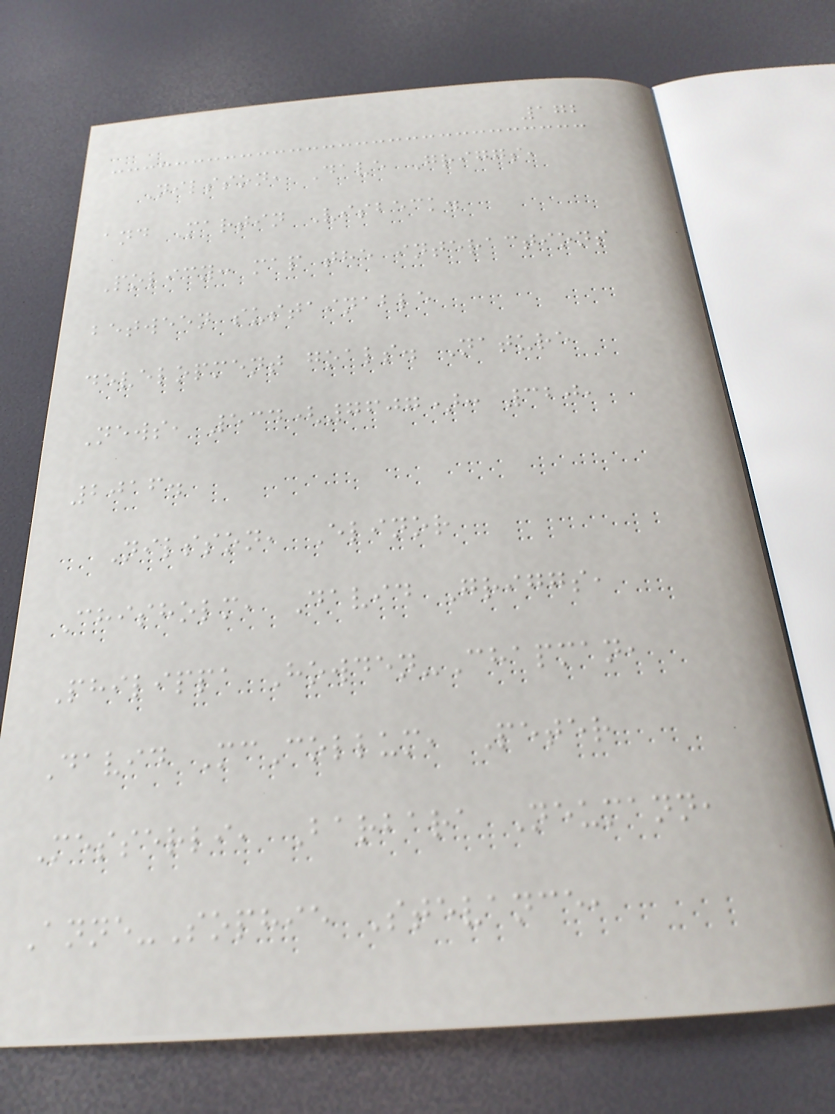172
Nilsson, Dave Griggs,
and Martin Visbeck.
Policy: map the interactions
between sustainable
development goals. Nature
News, 534(7607): 320,
2016.
Nilsson, Elinor
Chisholm, David Griggs,
Philippa Howden-Chapman,
David McCollum, Peter
Messerli, Barbara Neumann,
Anne-Sophie Stevance,
